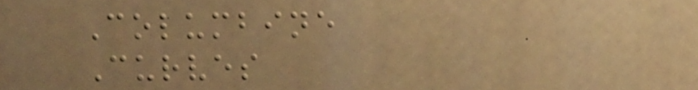Columbine
Curves
